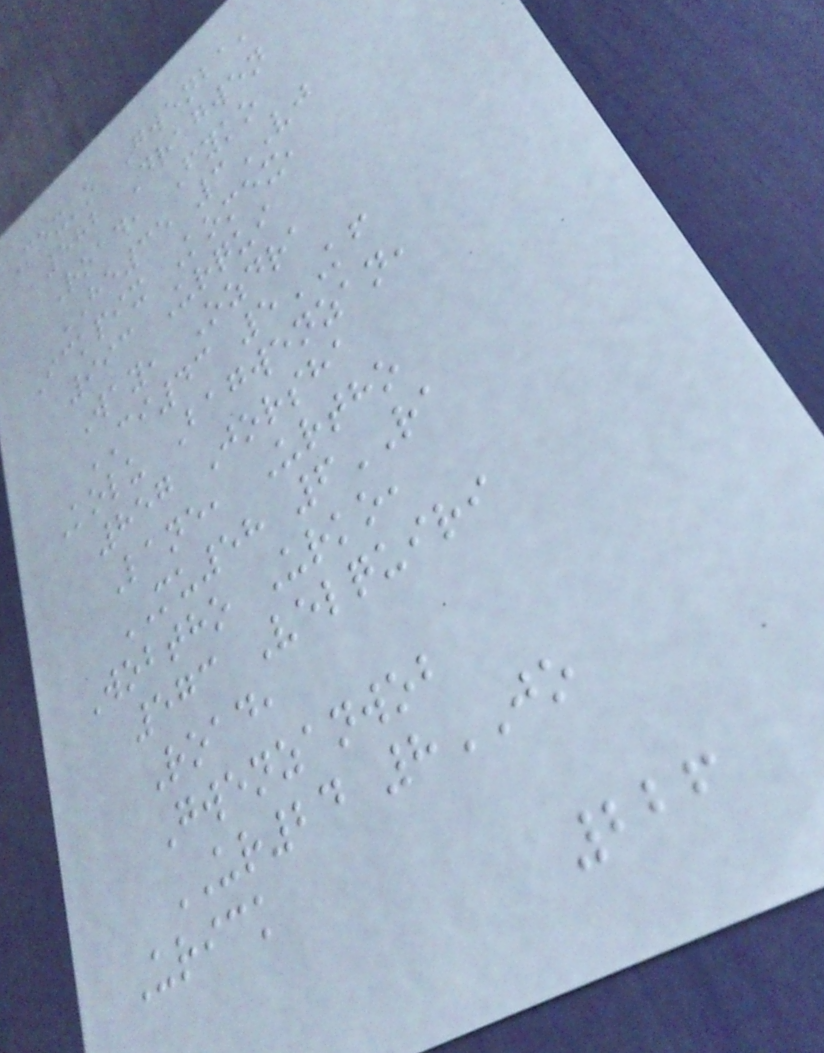Mexko Gwenba,
582 Dragwen
Road, Fyko
HE35 3VJ
Ickpix Komex,
993 Urqui
Way, Ozdra
CI43 5KF
Kolu Bagwenzan,
857 Jorsha
Lane, Urtho
MU58 6RA
Wobtho Urko,
573 Velquiri
Road,
Gwenzanwob
UR24 8JO
Urick
226
